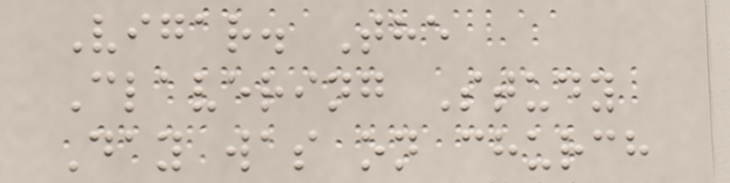Vigar. The
Clavering Study
Day was on church
